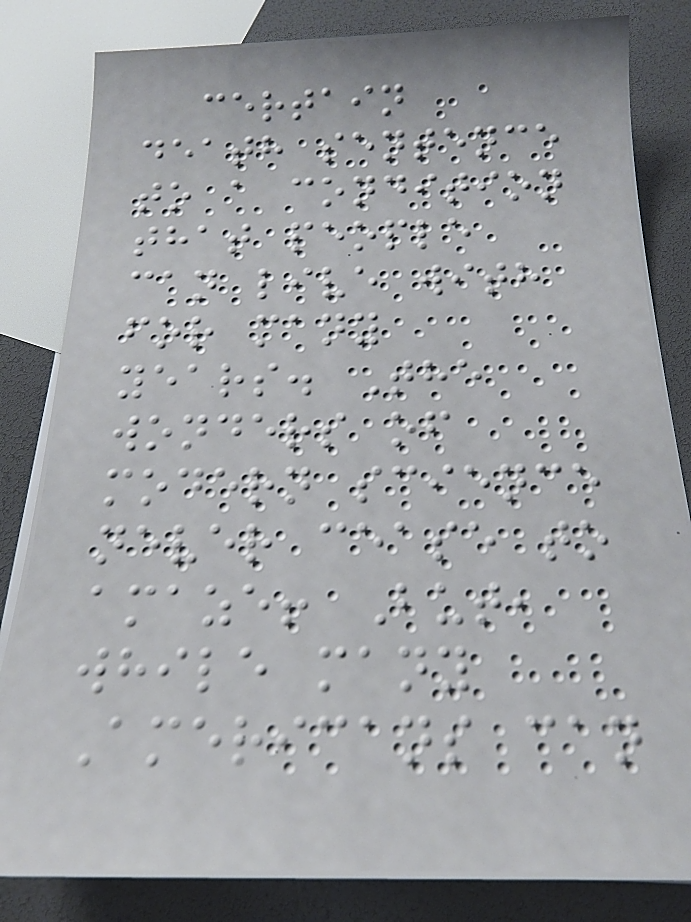certain
death sentence
to a condition
that people
can live with
for many
years. The
wonders of
modern science
never cease to
amaze! But,
while many
Americans can
